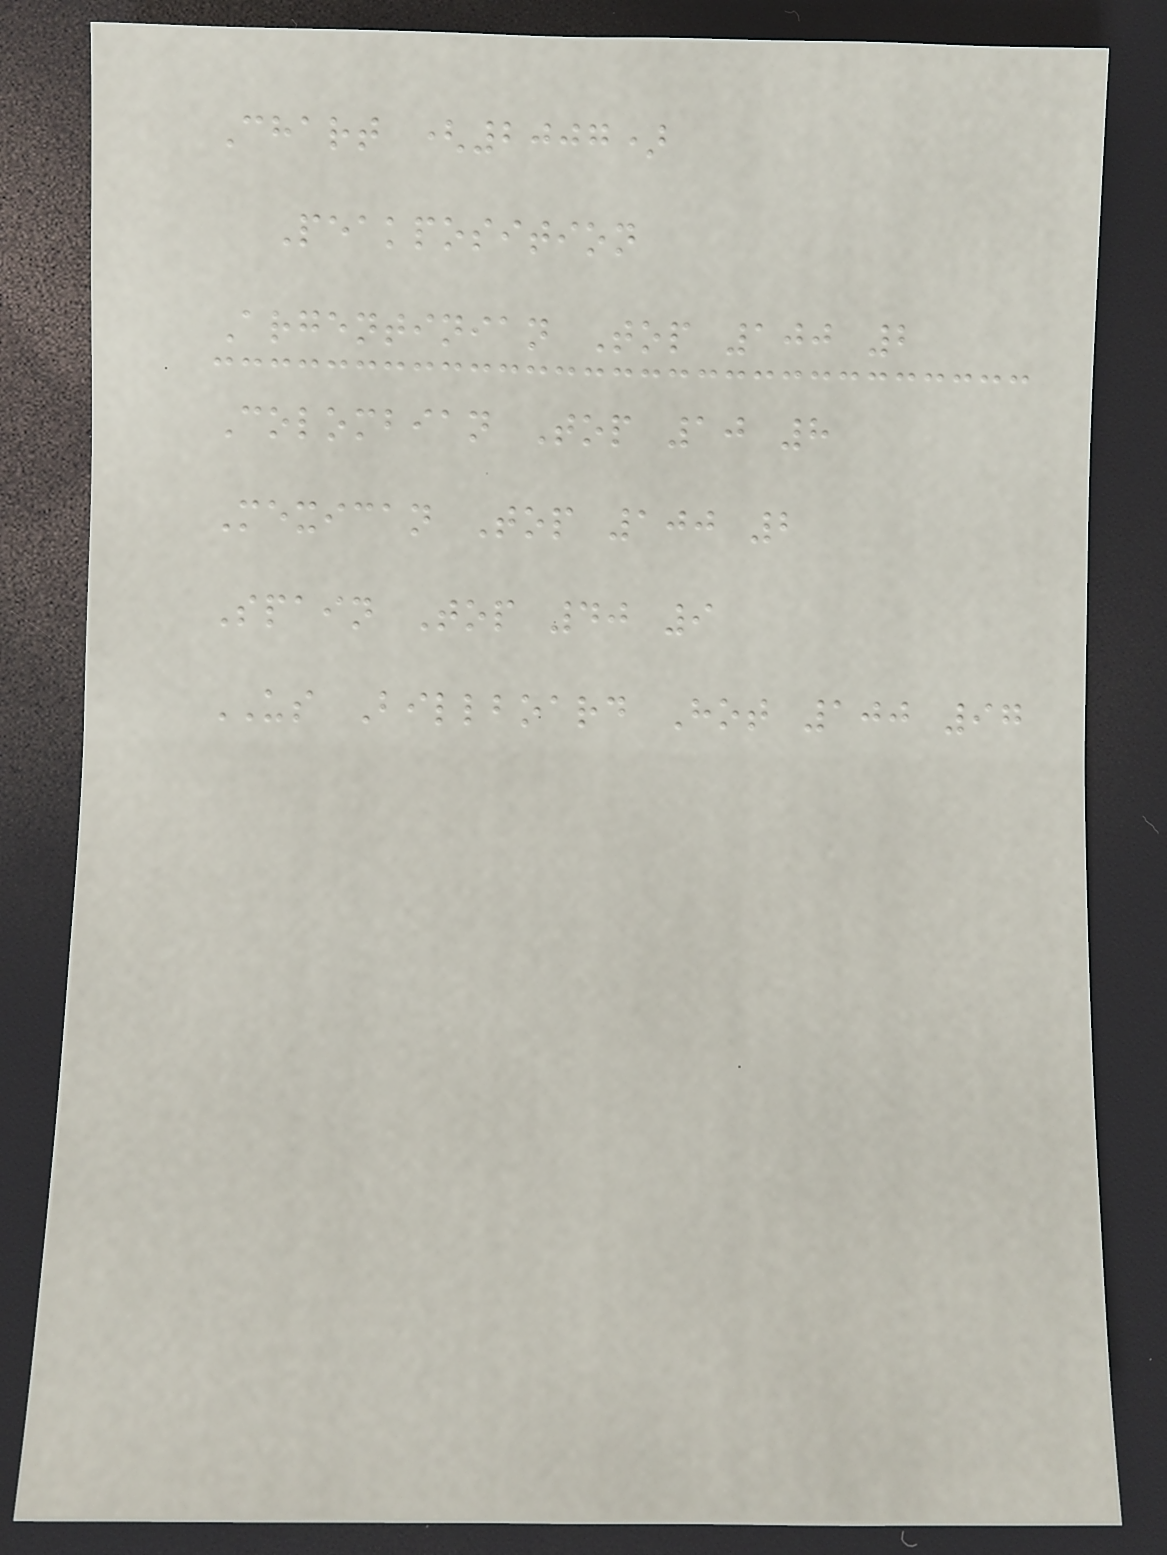Chart (2007)
Peakposition
Argentinian Top 100 2
Colombian Top 10 8
Mexican Top 100 2
Spain Top 40 9
US Billboard Hot 100 97
